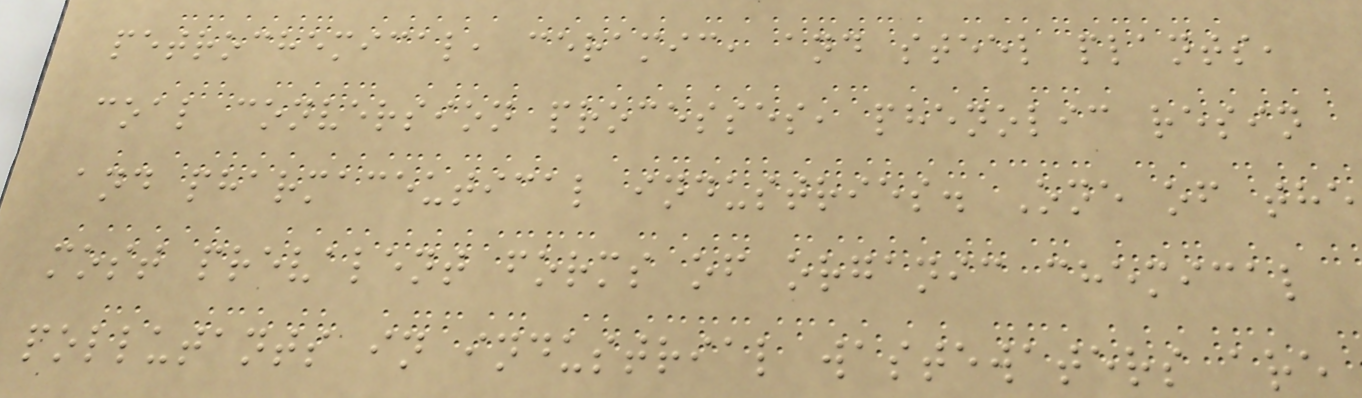petrochemical, ceramic, and steel plants,
coal conversion processes, phenolic resin
and pharmaceutical industries. One of the
most prevalent forms of organic chemical
pollutants in industrial wastewaters are
